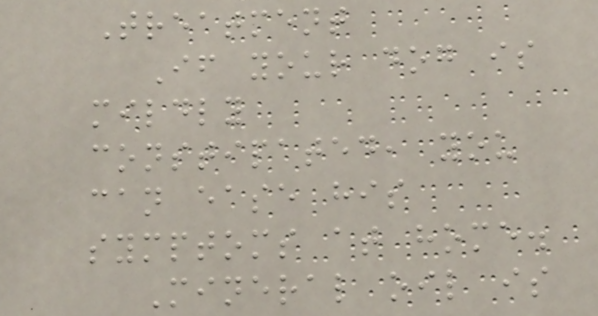Treatment
If your dog is
mildly
constipated, you
can ease his
symptoms at home.
Mineral oil is
